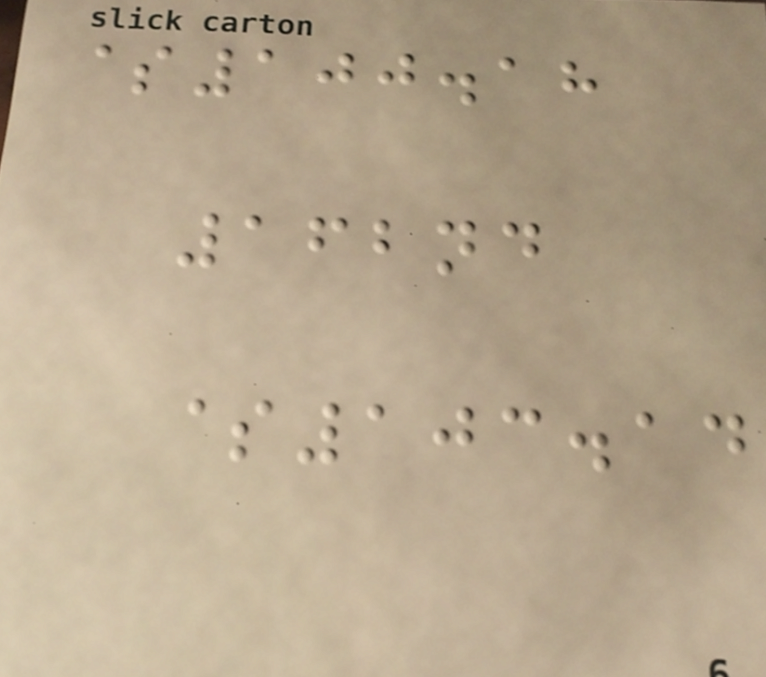$100.18
162nd
$103.14
